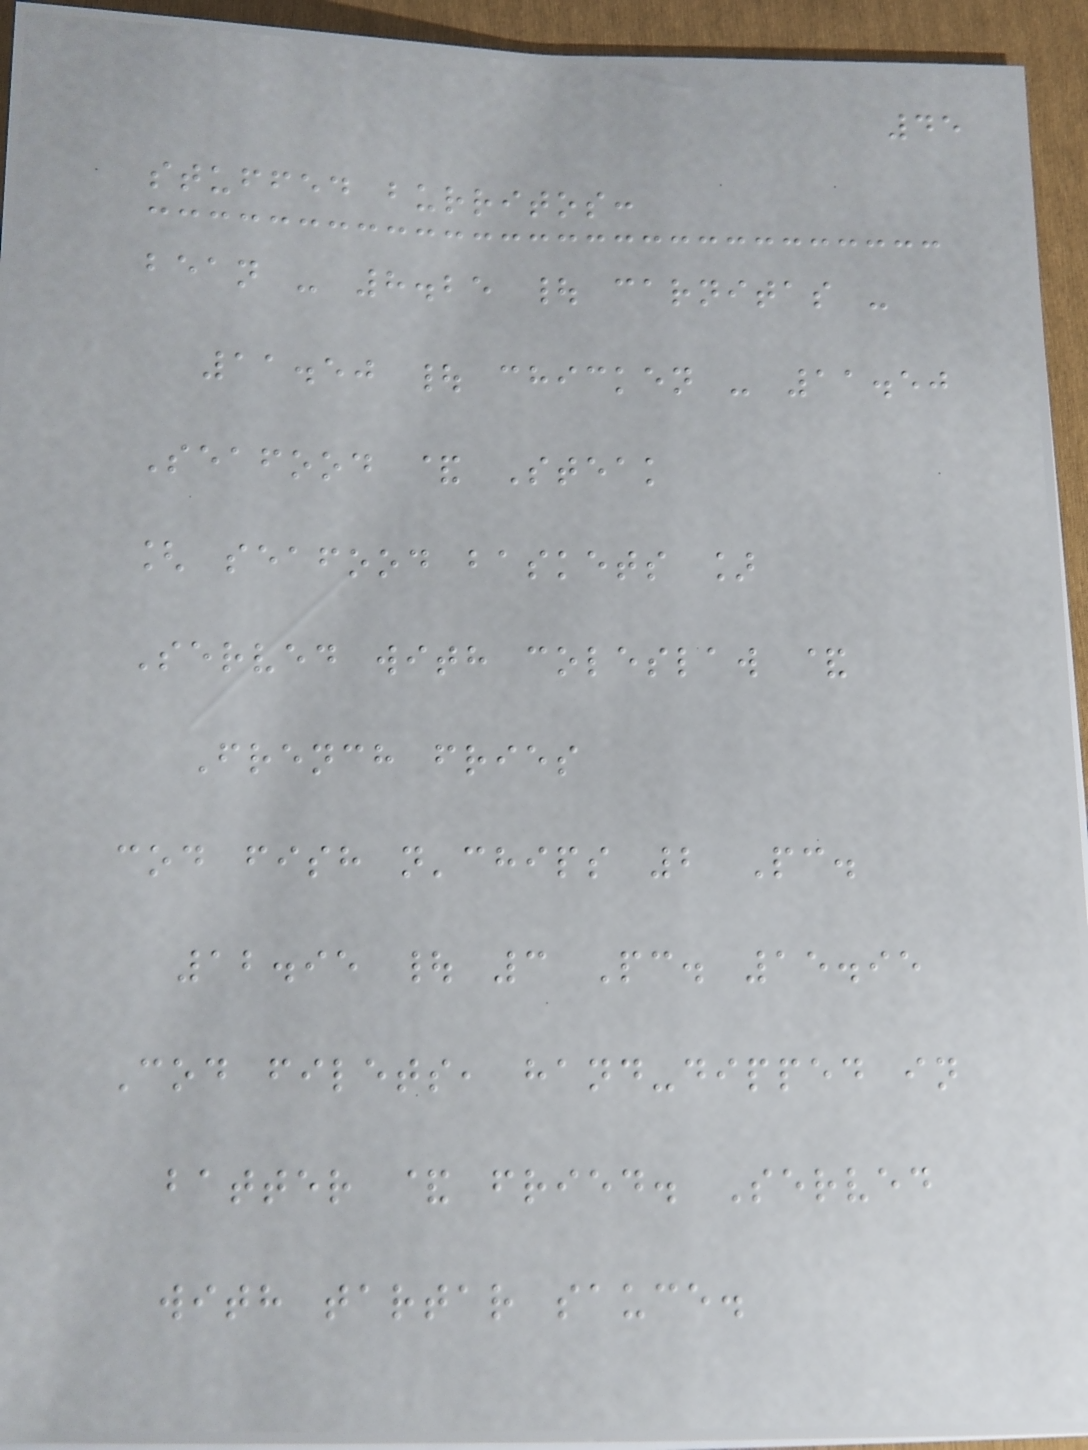45
stuffed burritos:
bean - 8.25 | carnitas -
11.50 | chicken - 11.50
Seafood & Steak
[ seafood baskets ]
Served with coleslaw &
French fries
cod fish n'chips 2 Pc.
12.95 | 3 Pc. 15.95
Cod filets, hand-dipped in
batter & fried. Served
with tartar sauce.
